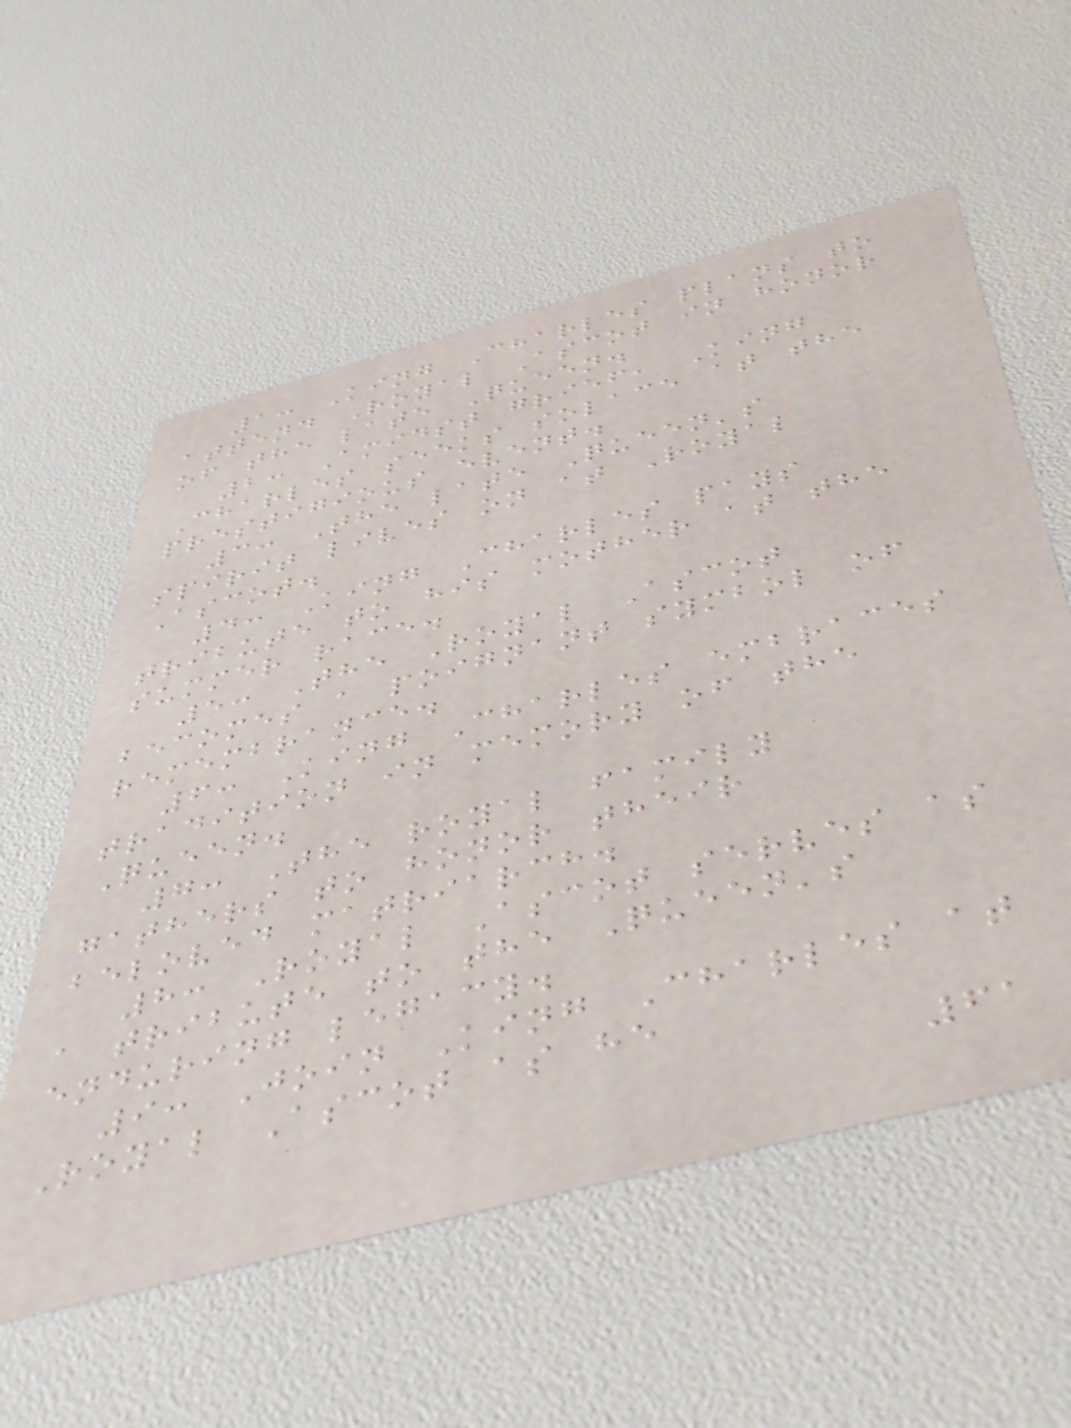1: King Charles plans to
attend Royal Ascot in honor
of the late Queen.
2: Amidst grief, King
Charles seeks solace at the
prestigious event.
3: The late Queen's
spirit lives on at Royal
Ascot.
4: King Charles pays
tribute to his mother at the
summer race.
5: The Royal Ascot
becomes a poignant symbol of
remembrance.
6: King Charles embraces
tradition in memory of the
Queen.
7: The royal family
gathers to honor their
beloved matriarch.
8: Royal Ascot serves as
a tribute to the Queen's
enduring legacy.
9: Join King Charles at
Royal Ascot as he
61
